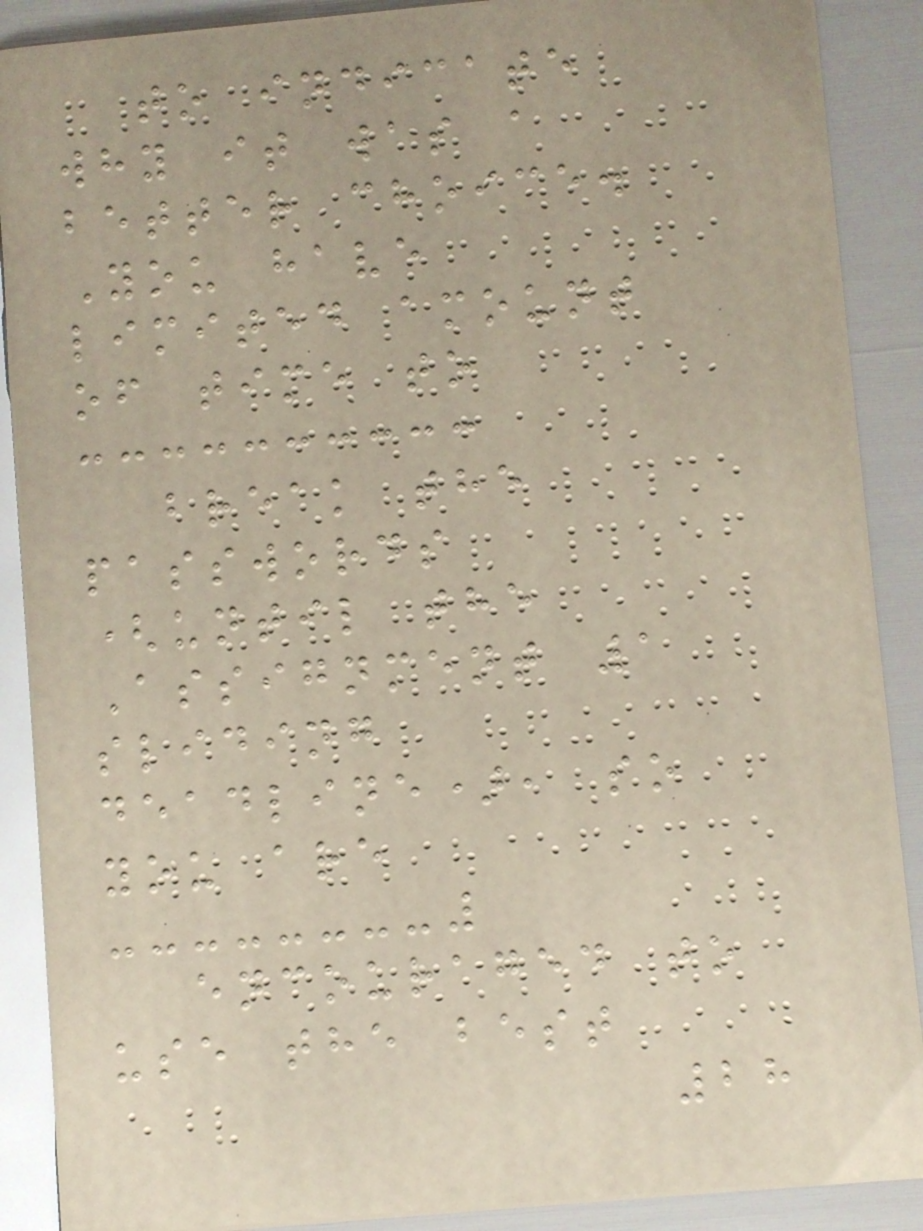to indicate
why it was a
better choice.
You have
limited amount
of time to
break the
passwords
(until the
Assignment 1
sliding
deadline), so
you are
encouraged to
use the best
28
